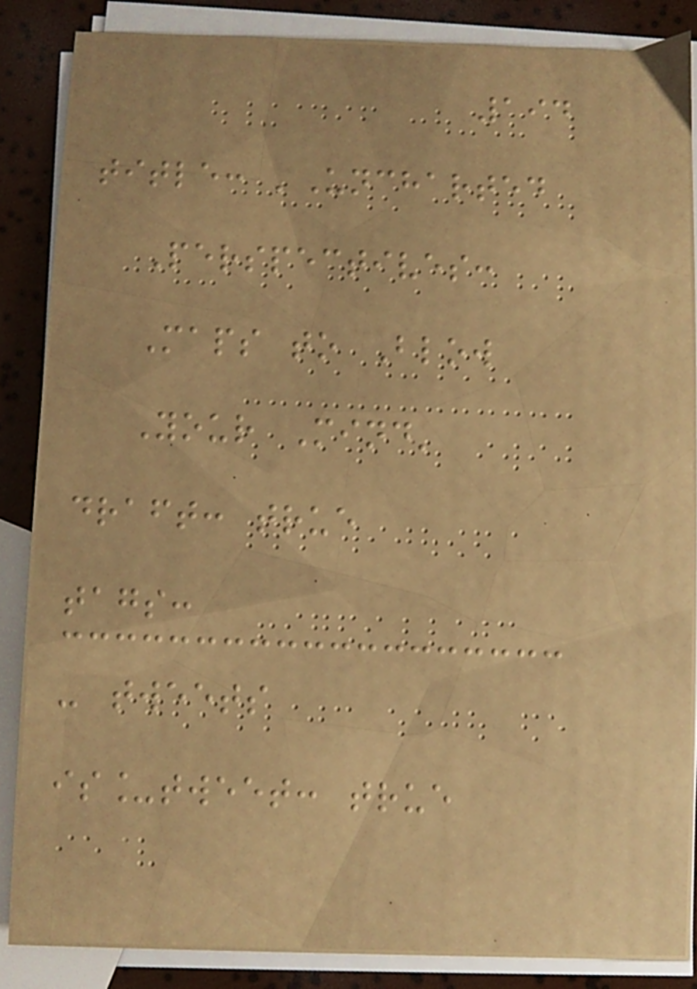194
title: 'Uncharted
Perspectives:
Maps to Blow
Your Mind'
draft: true
tags:
- tweets
is_tweet: true
